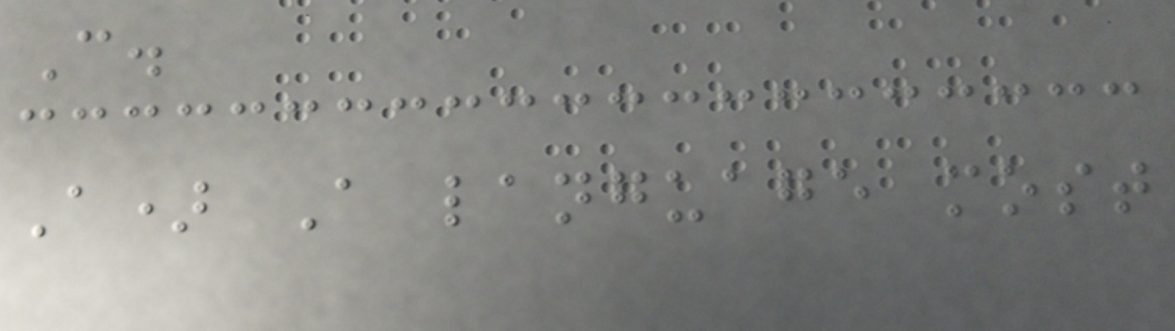C.
A) A language most
